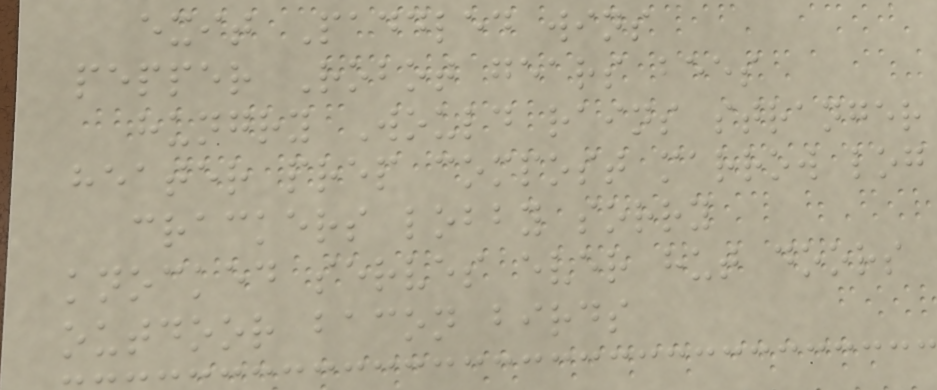exit Paddled wins
pepper Robot gears bees
hungry Would rains stranger
heater prep compost marrow log
crackers lobby sorry
knocked serves ever hut doors
outdoor bacon birds
